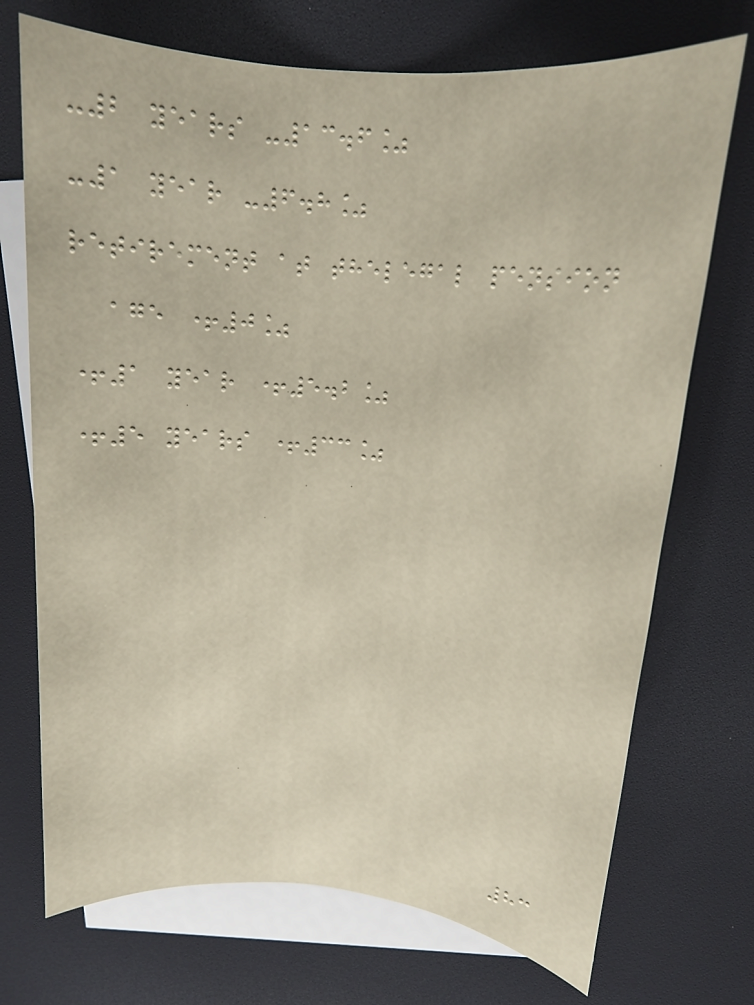-2 years -13.6%
-1 year -6.8%
retirement at thelegal pension
age +0%
+1 year +5.2%
+5 years +33%
83
